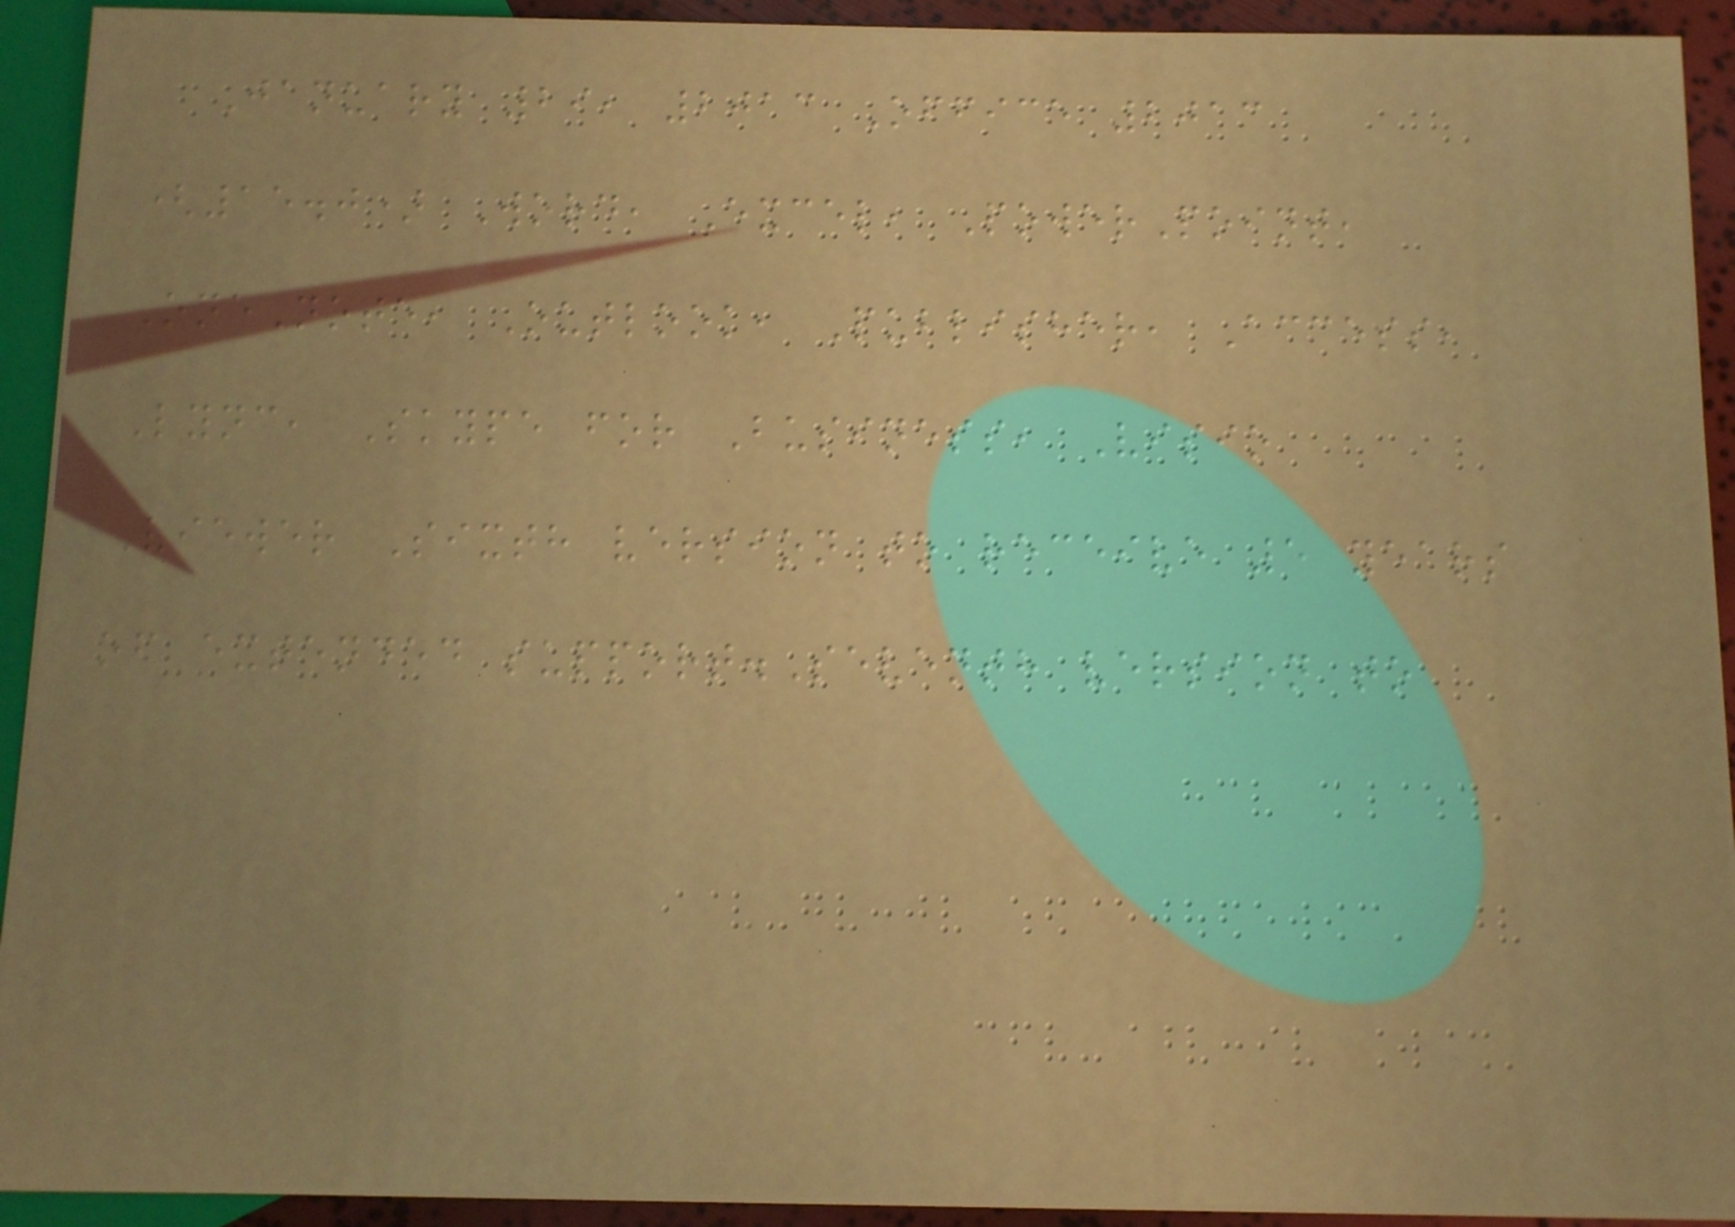January 29, 2013 Office 2013
(15.0) Word, Excel, PowerPoint,
OneNote, Outlook, Publisher, Access,
Lync, Skype for Business, Visio
Viewer Sixth version to receive 5 years
of extended support.Seventh version to
